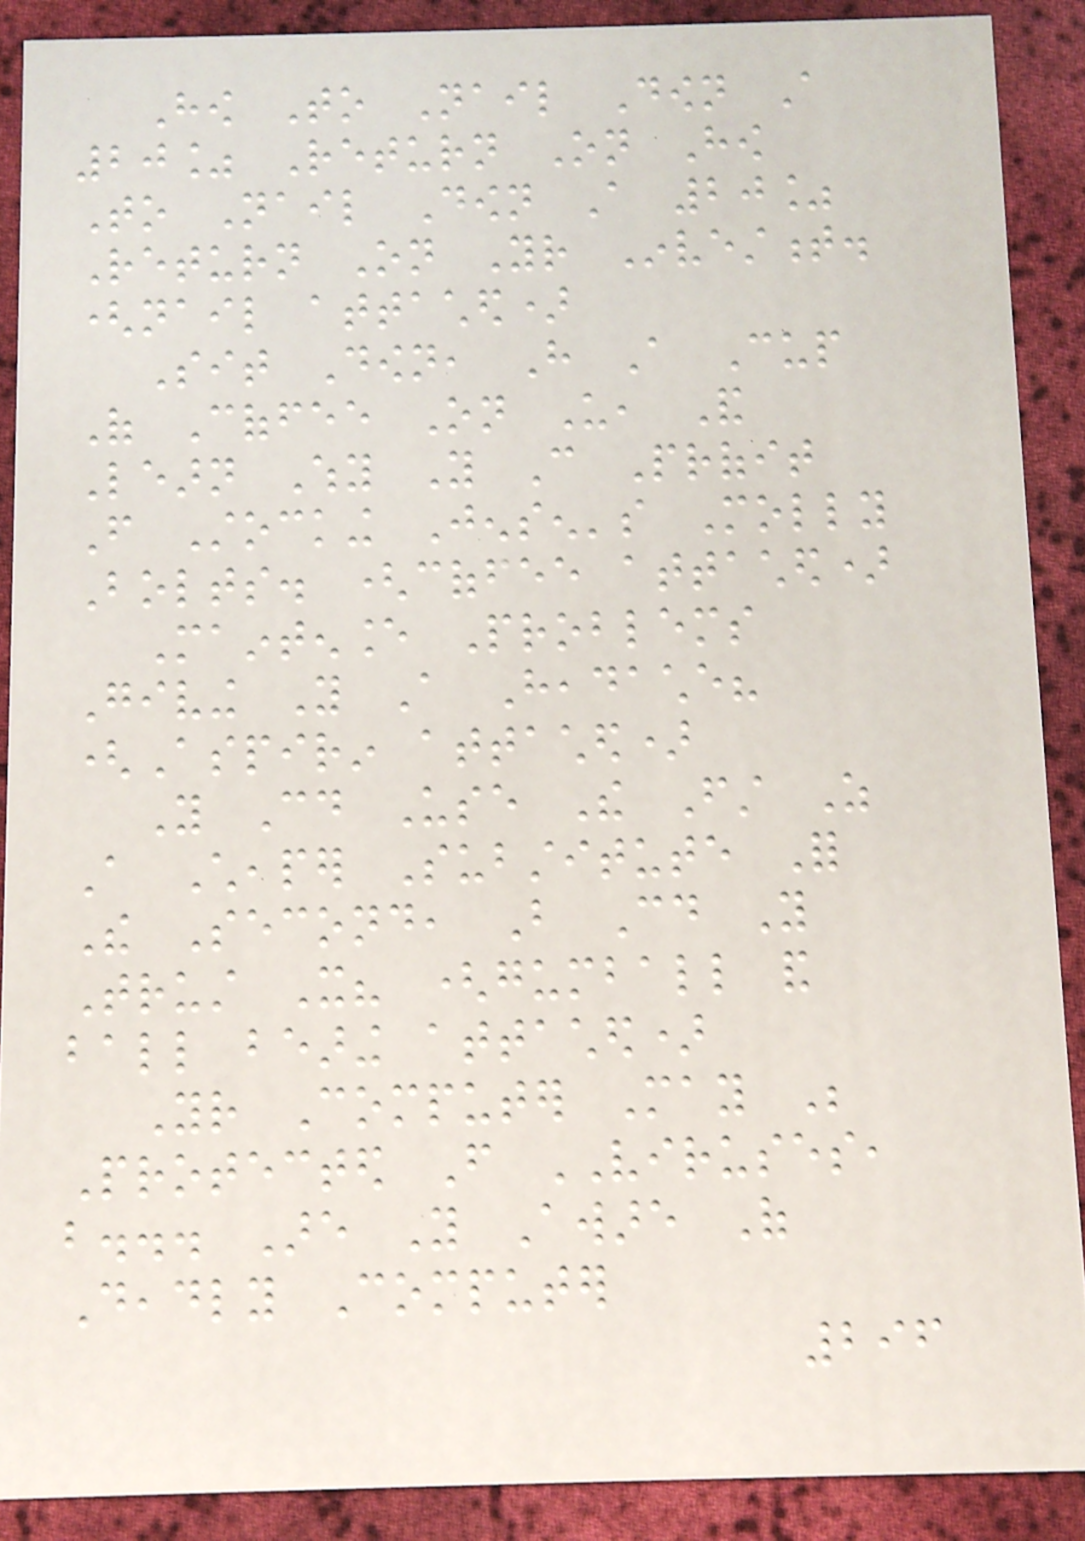How To Nail Down A
20% Return On How
To Nail Down A 20%
Return On Your Investment.
(nail attached)
Sit Down, Have A Cup
Of Coffee On Us, And
Learn Why You Can Profit
From Stocking Jensen's Molly
Bolts. (coffee attached)
Maintenance Problems
Giving You A Headache?
(Aspirin attached)
You Could Use The First As
A Cheaper Substitute For
The Second, But Could You
Trust It? (gumball and
ball bearing attached)
Your Computer May Be
Protected From VIRUSES,
but... Are You Aware Of
Deadly Computer
296
